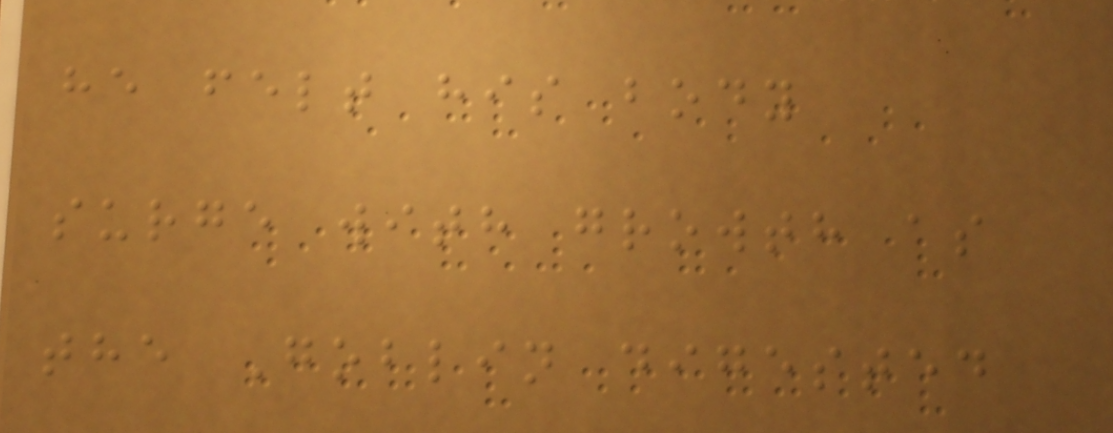he felt his body
surge with growth as
the Goblin digested
